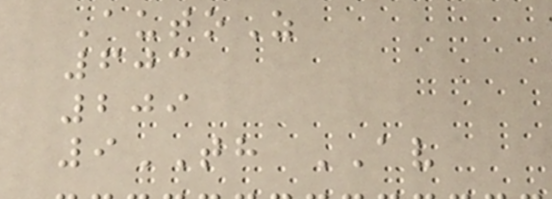AutoZ
603
209
9TH AV
